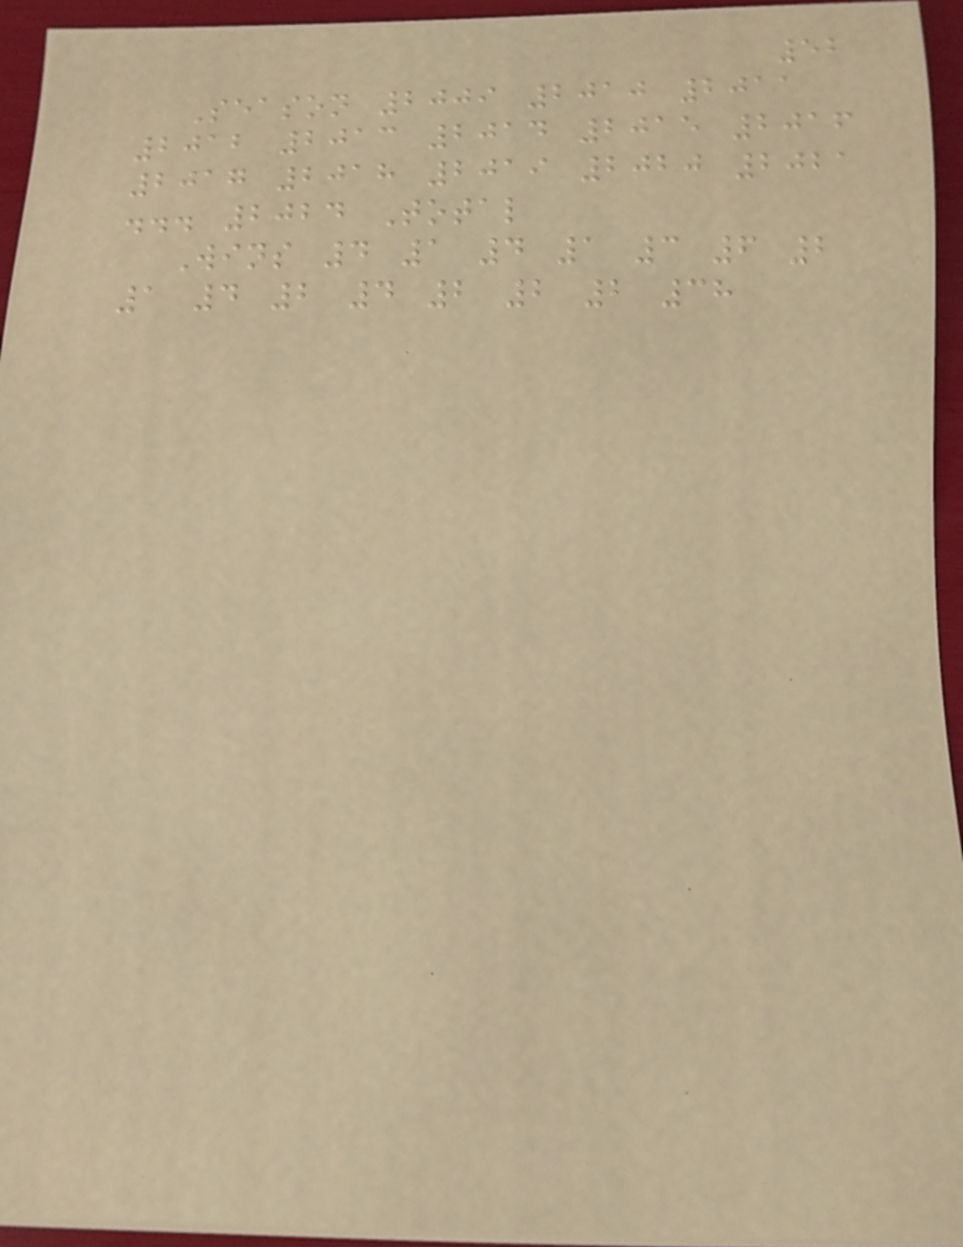52
Season 2009 2010 2011
2012 2013 2014 2015 2016
2017 2018 2019 2020 2021
... 2024 Total
Wins 4 1 4 1 3 6 2
1 4 2 4 2 2 2 38
